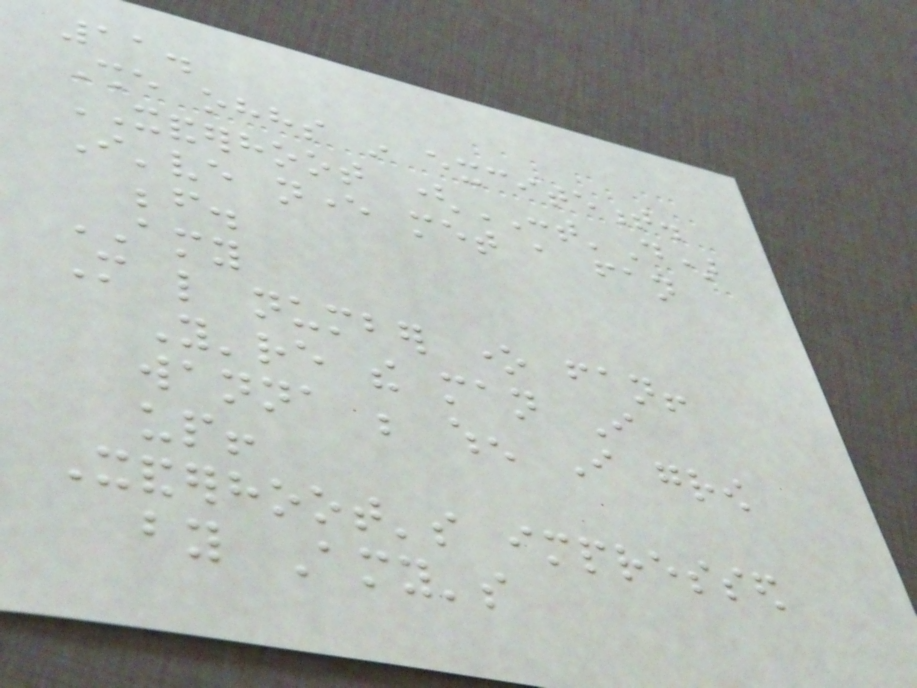11.
She ohhs in excitement.
XANDERHOOT (CONT'D)
I've never met a fan
before.
AMY
More like number one fan!
You're the man I
wanna be when I grow
up!
Xanderhoot's impressed
by Amy's
